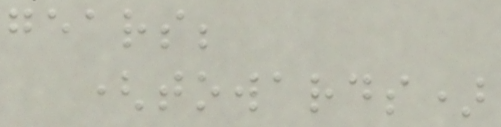gears;
(towards)
